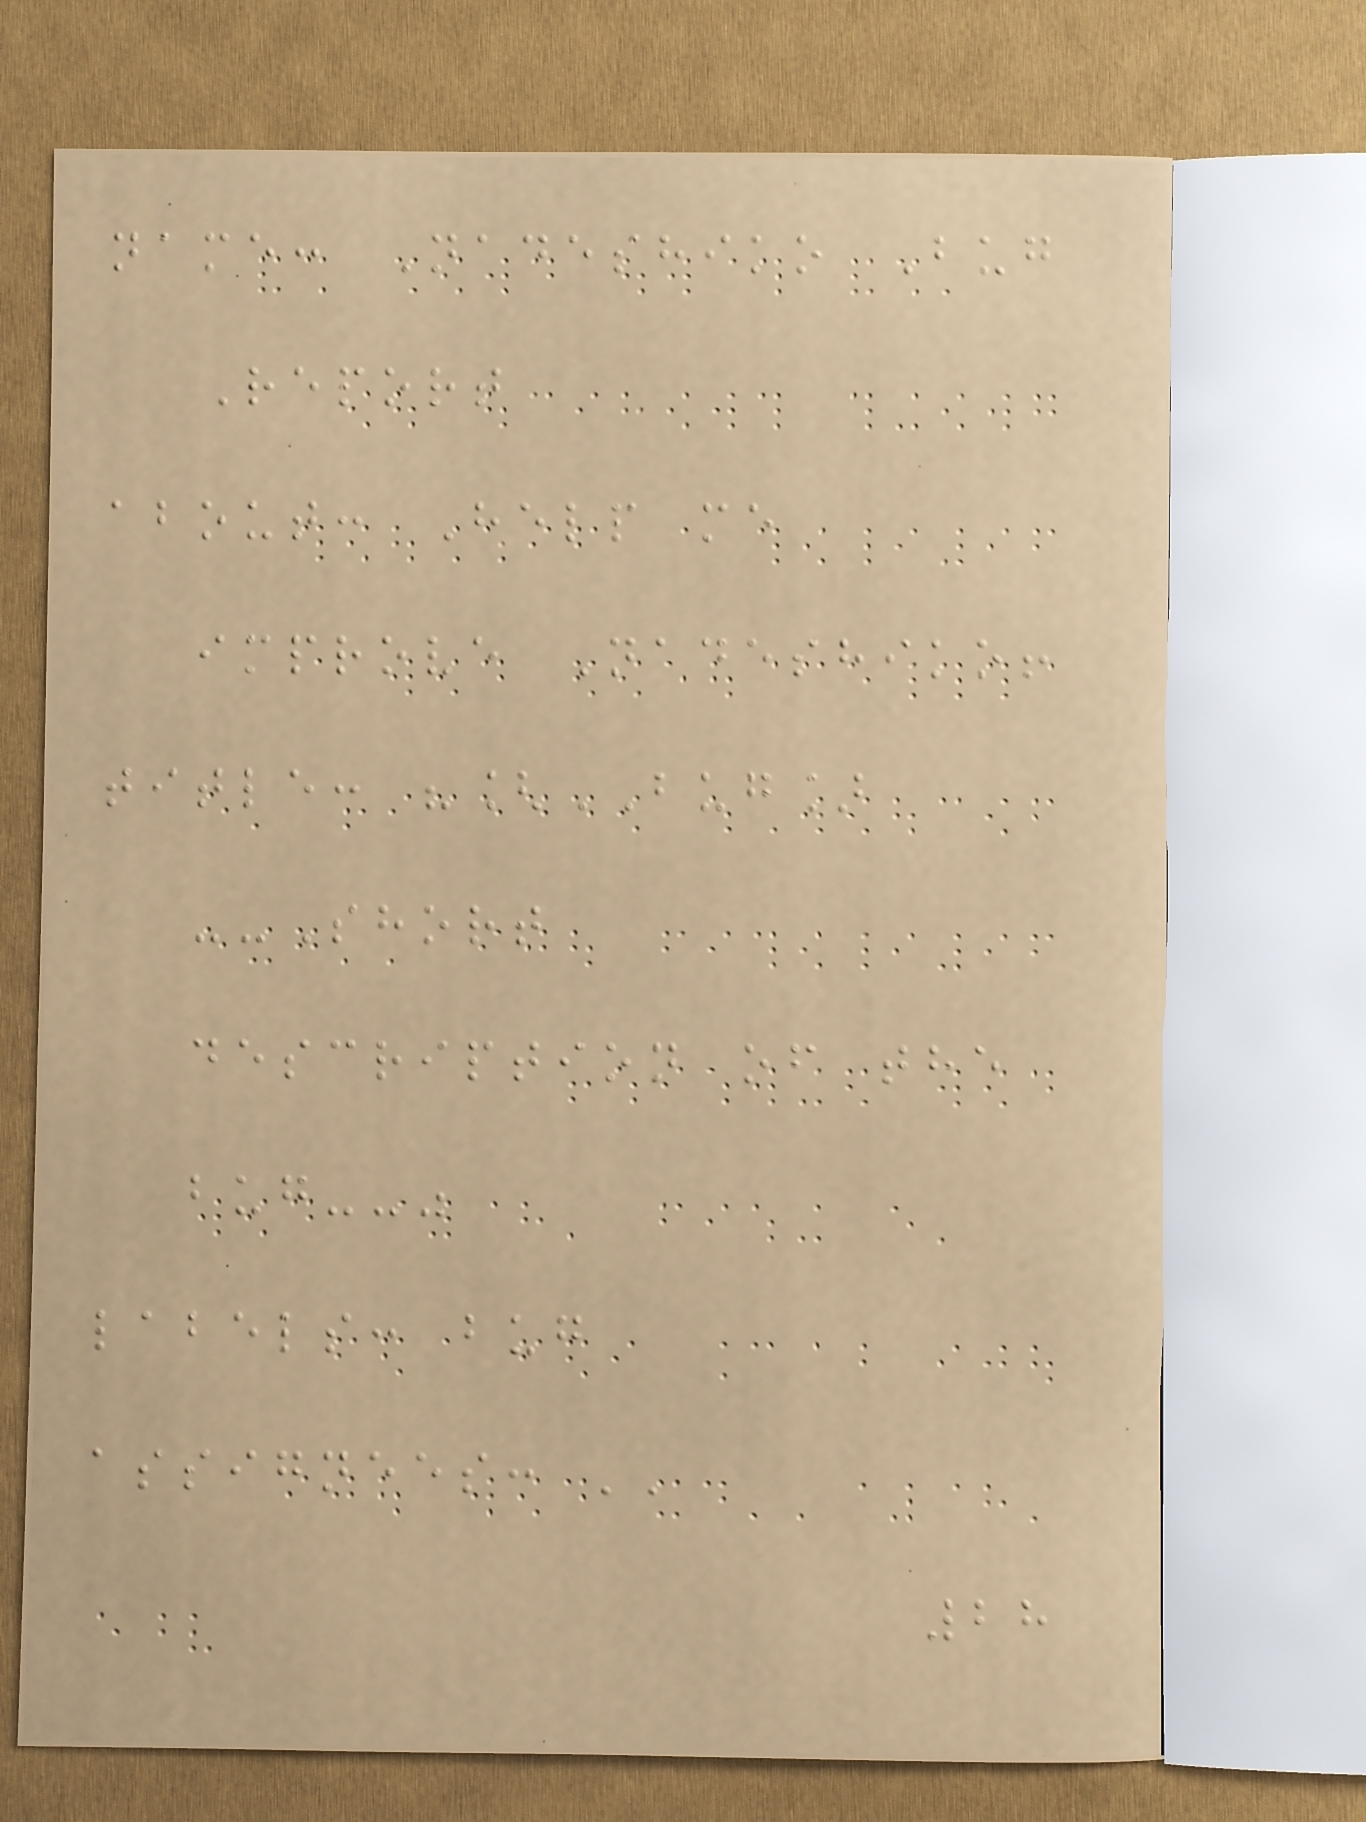name: Nadeshiko Bug
Report
about: Help me
improve Nadeshiko!
title: "[BUG]
--Short
description of the
bug--"
labels: bug
assignees: ''
28
